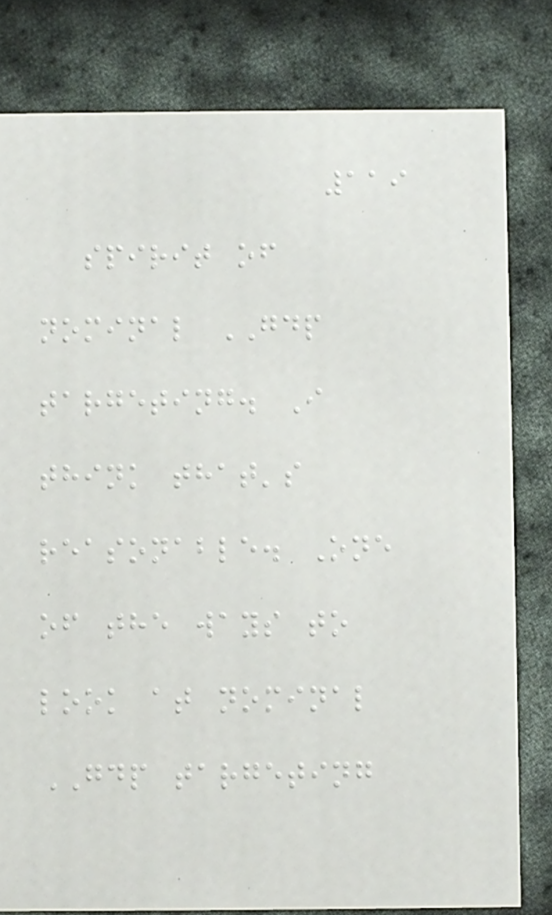119
spirit of
nominal GDP
targeting. I
think that's
reasonable. One
of the ways to
look at nominal
GDP targeting
